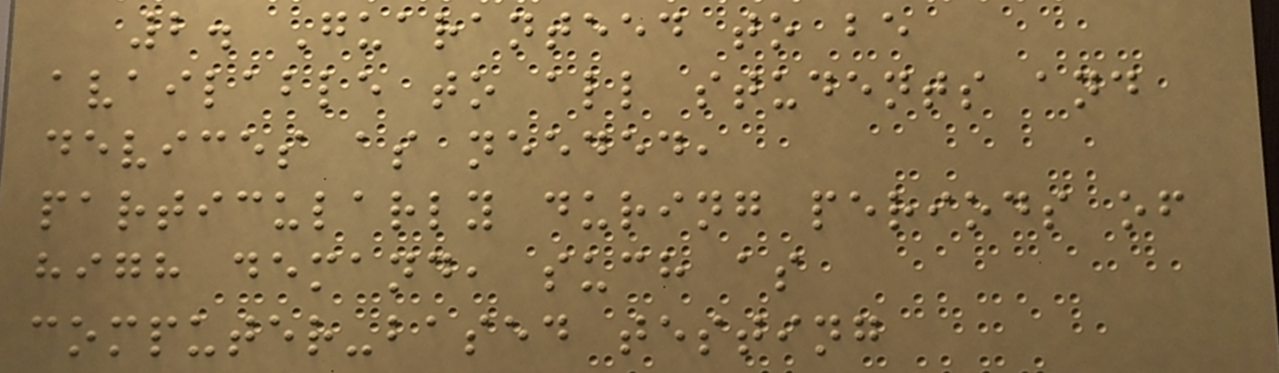2. Guaranteed to be
available to all students and
devices as needed,
particularly during periods of
high demand, such as
computer-based testing
